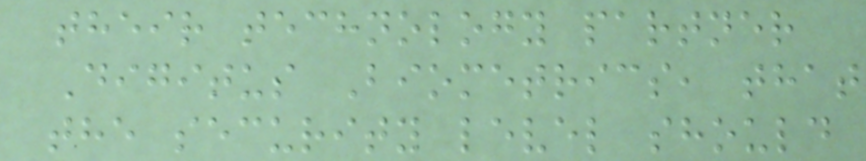their technology partner
Digitus Biometrics, that
the security level should
